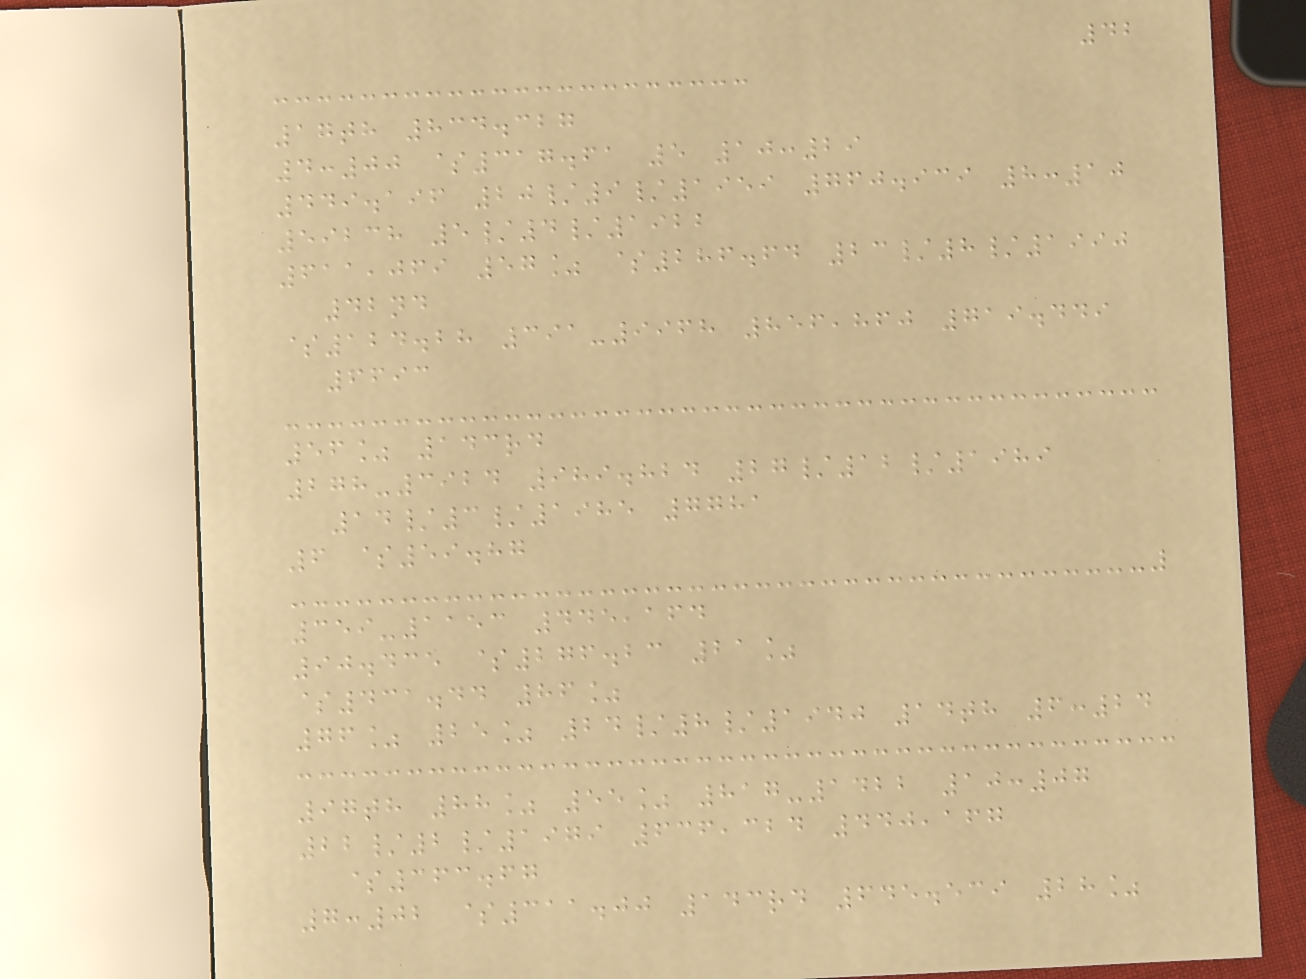42
17th 834.327
4:00 $317.61 5 10:29
449.196 20/9/1959 760.939 8:10
59238 5/4/1922
611,069 57% $286.64 23/8/1990
42nd
$124.28 391-9968 856,860 719.449
6693
56% 143rd
278-3924 989.824 27/12/1989
14/3/1985 7781
6 $59.87
359-1153 445,164
90.435 $276.23 21%
$431.44 86%
76% 25% 24/8/1940 14th 6:24
97th 88% 55% 817-1422 10:07
22/2/1979 636,324 440,167
$363.67
7:02 $311.00 143rd 645.539 28%
